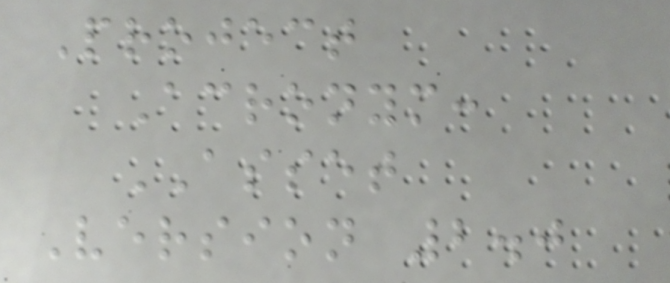Project
Acronym:
ASSET
Version 2.0
